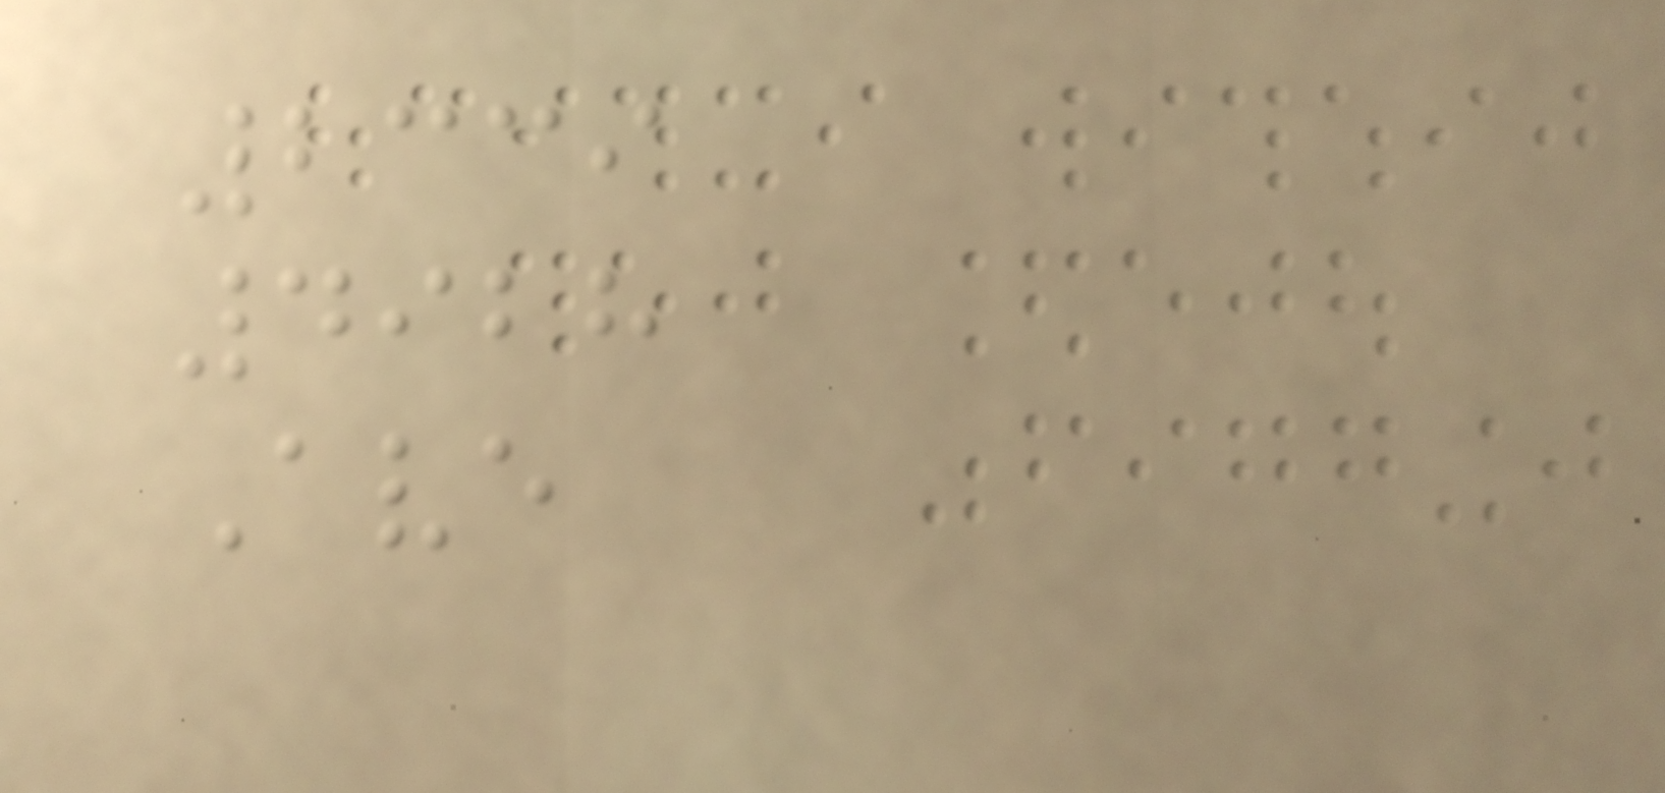2339
4928
Ave
